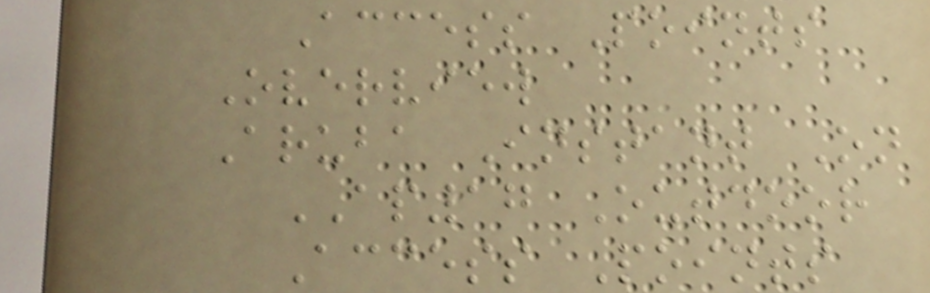Access Points
Overview
Aruba Instant On
AP17 Outdoor
Access Points
